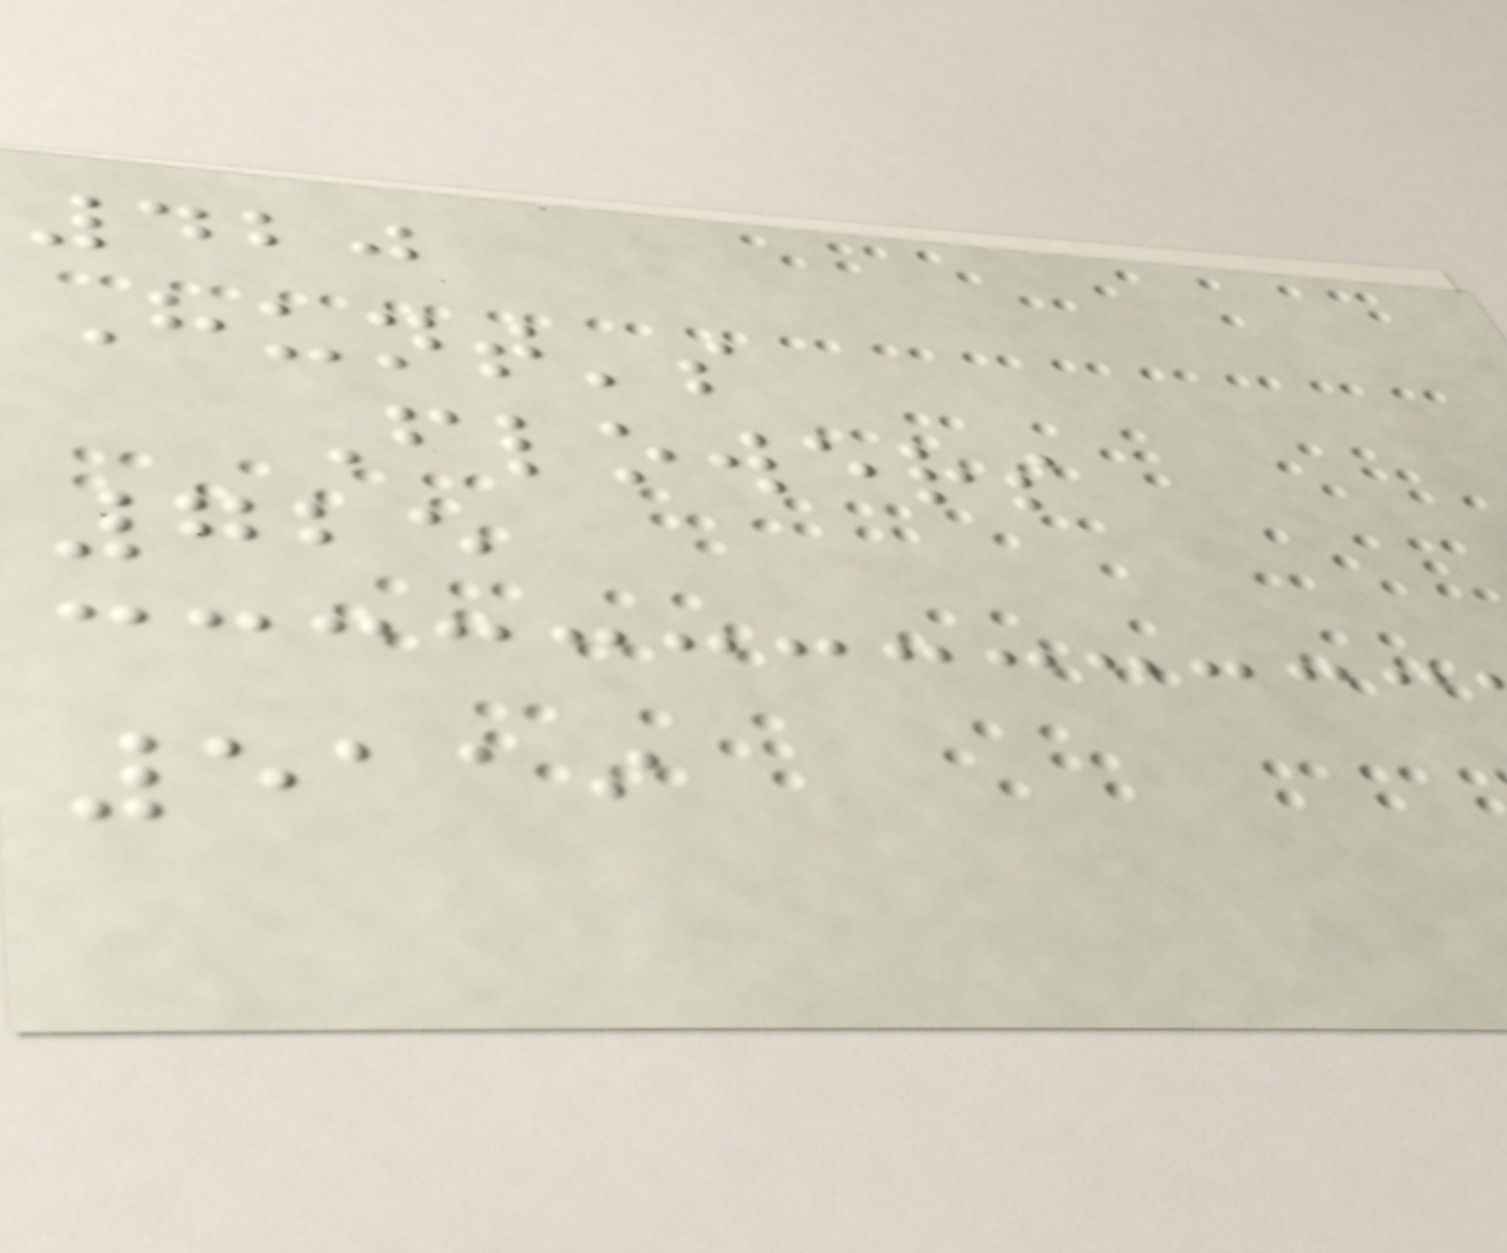420
Hunt's
Flowers
725
5119
